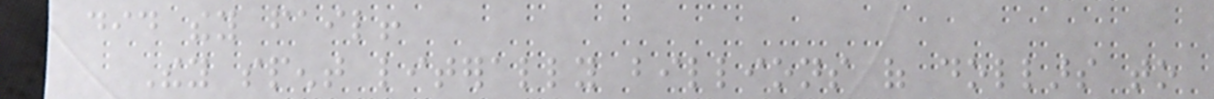did they fail!
They spent literally billions of dollars to
